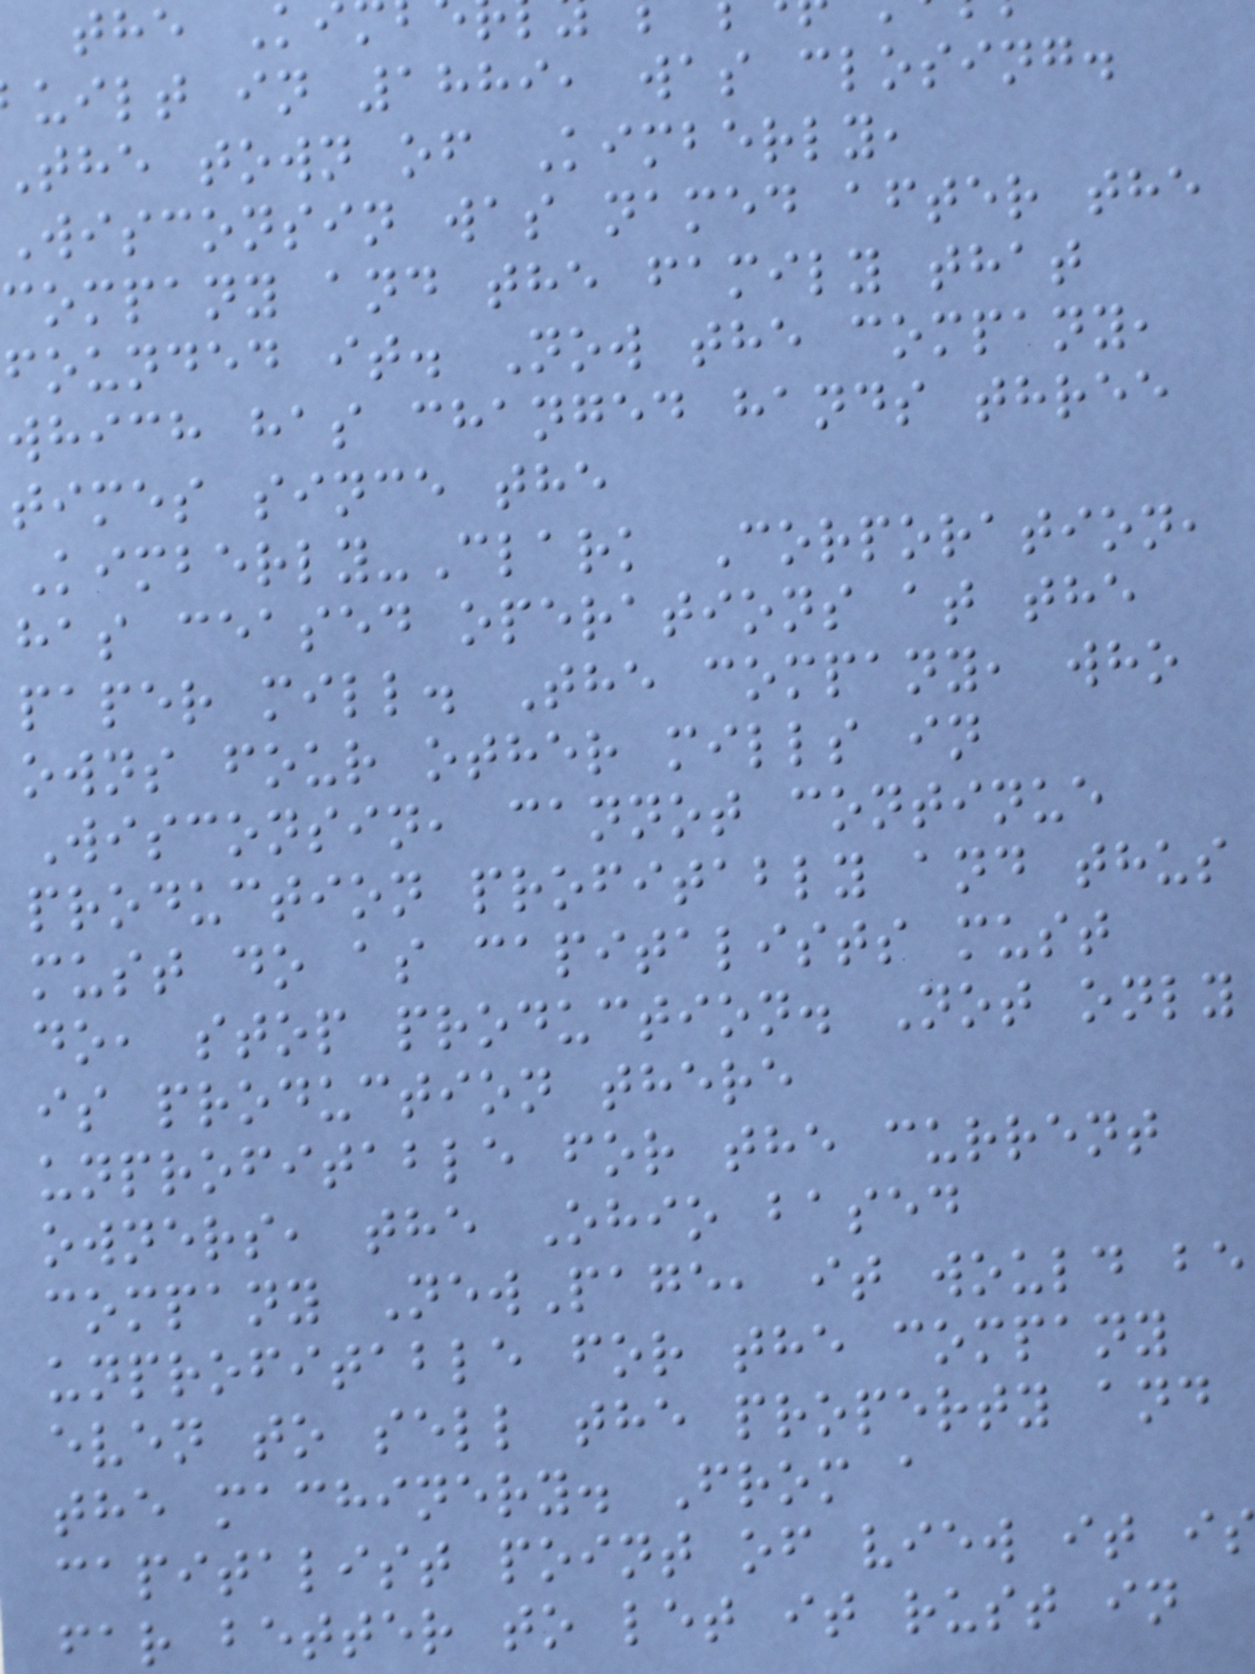uilt in 1889, was closing.
the town of Kimberly,
wisconsin was named after the
company and the family that
founded it. Now the company,
which has changed hands three
times since the
Kimberly-Clark Corporation,
has ceased operations at the
paper mill. The company, who
owns four other mills in
Wisconsin, cannot continue
production profitably and thus
must do as capitalists must
do, stop production. Not only
is production there
unprofitable for the current
owners, the Ohio based
company NewPage, it would be
unprofitable for the company
even to sell the property and
the machinery. From a
capitalist point of view it i
far better to let it rust in
